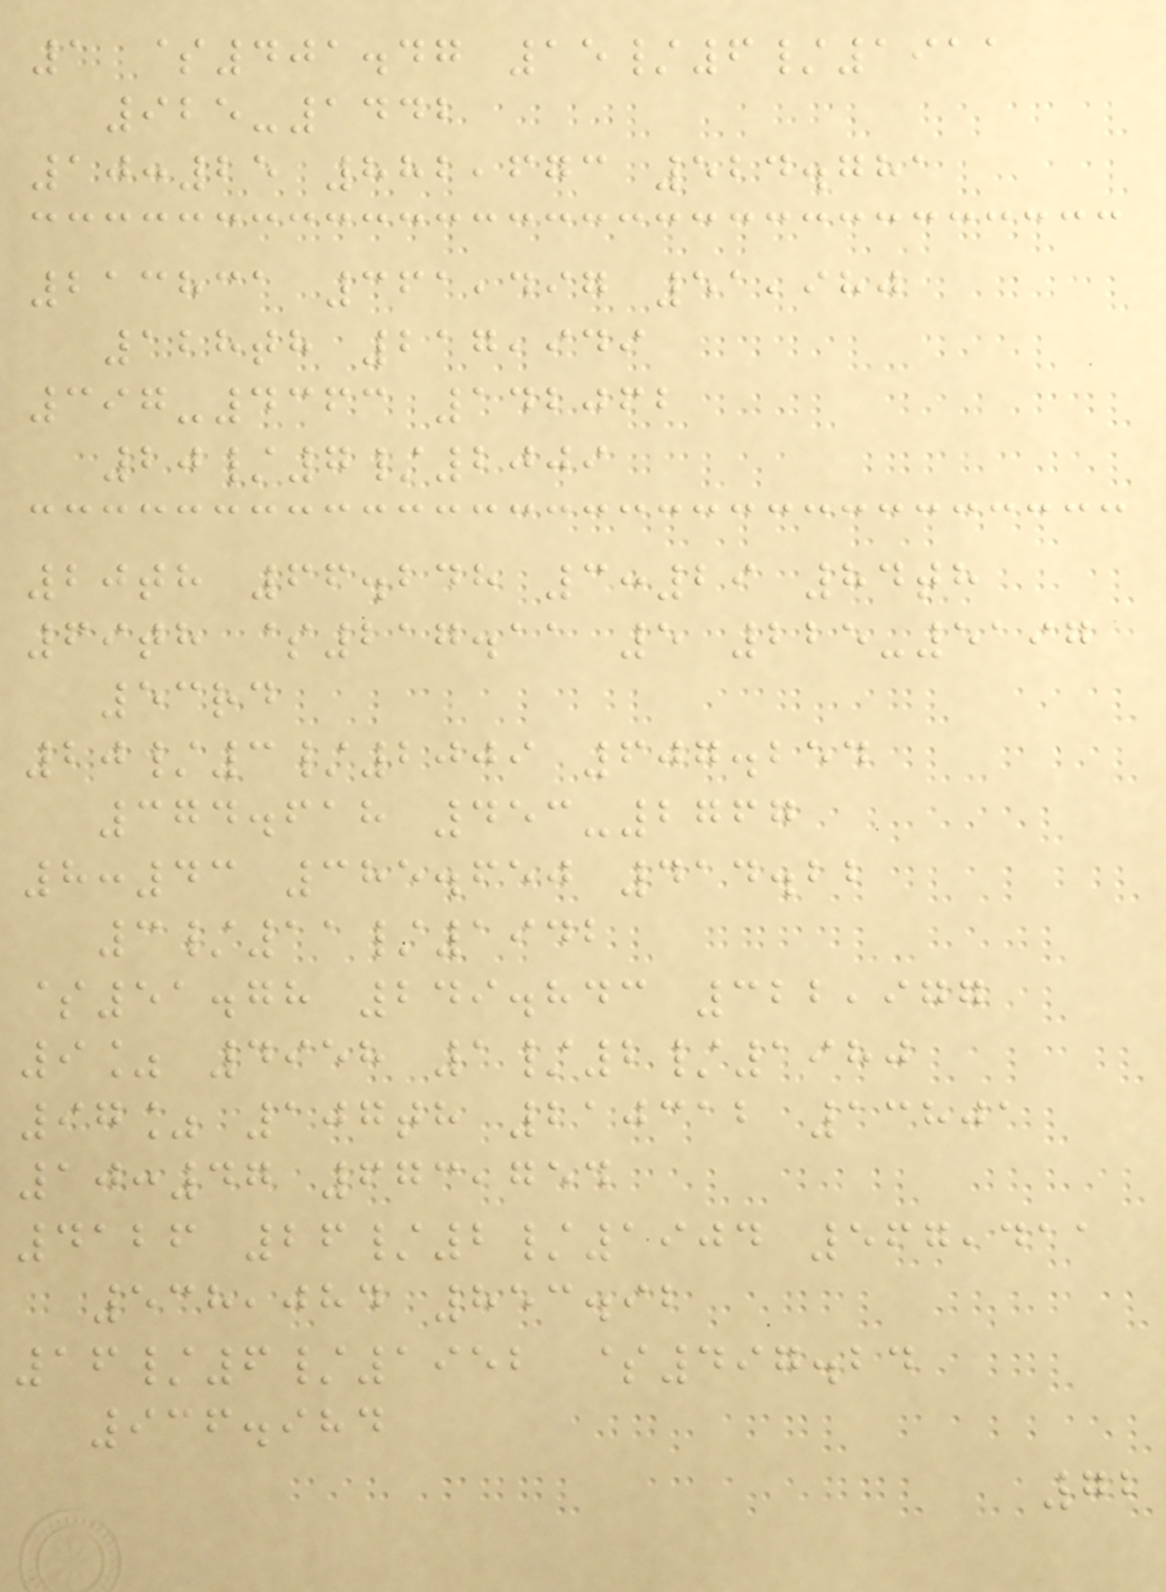1 $401.47 15/6/1911
925-1442
10:25 882,673 524.781
213831 361,497 51,980
128th 217,949
397-4363 142062
20/7/2009
20th 66.248 3:29 84th
69th $217.11 5 225-5197
53rd
20/3/2009 607.254
374.618 453-2767
8:43 385.650 414.22
3/11/1942
$51.78 249.843 322,977
9% 4958 1/2/1980
97% 107th 210312 13801
10:47 673,754
4126 26/2/1904 567,411
538,084 853.92
16/6/1952 $497.24
936.984
72
